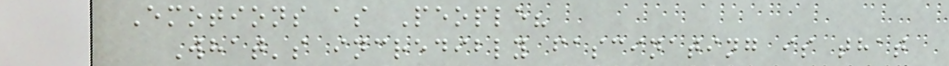Emotions as People?
What's incredibly fascinating is that
